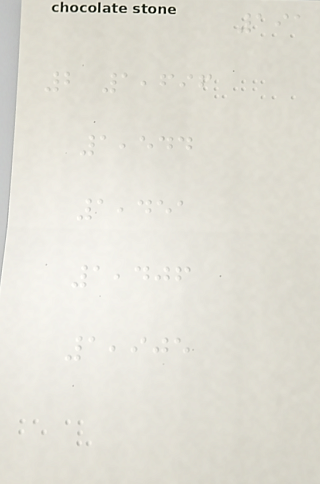191
2 1,696
1,544
1,451
1,406
1,905
